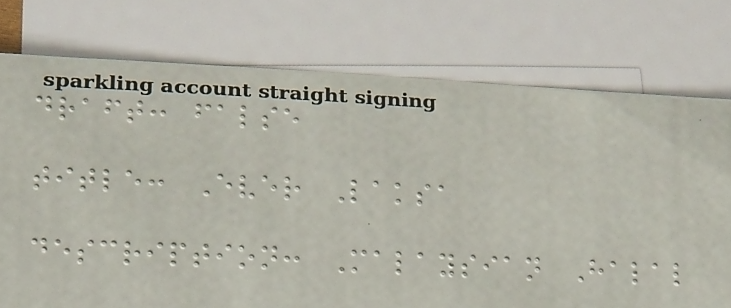draft: false
title: Ever Laksa
description: Malaysian Halal
